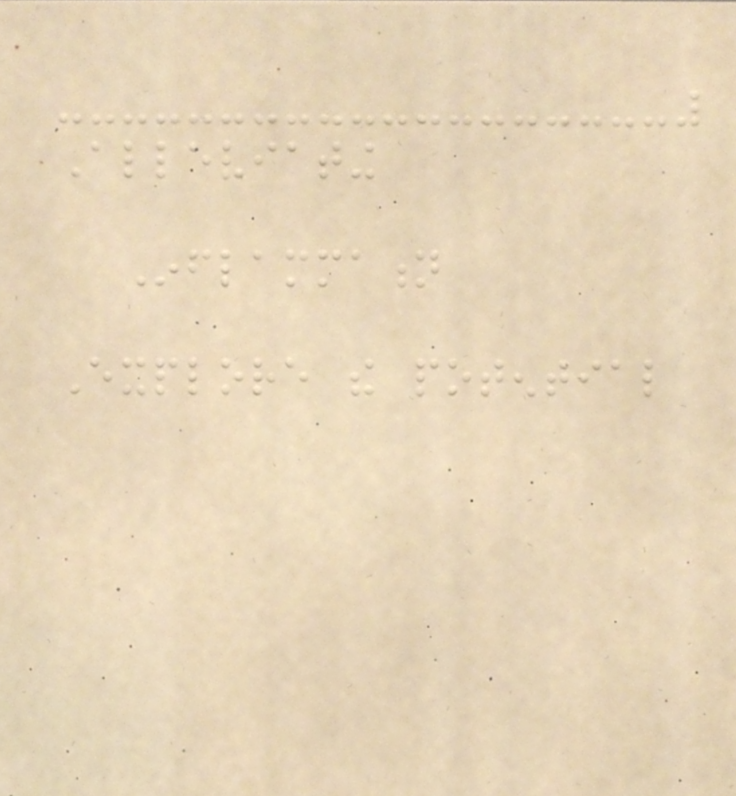Alleviating
Inflammation
Explore the potential
